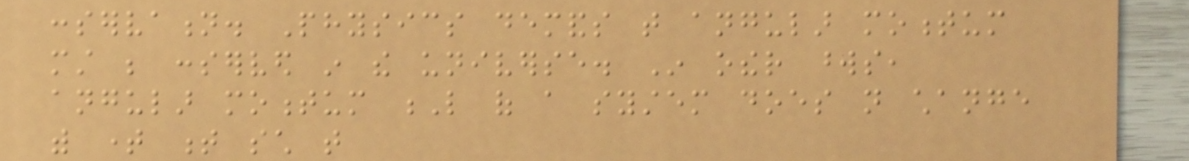conservation. Physics demands that angular momentum
must be conserved in the universe. In other words,
angular momentum L of a system does not change
with time t such that
